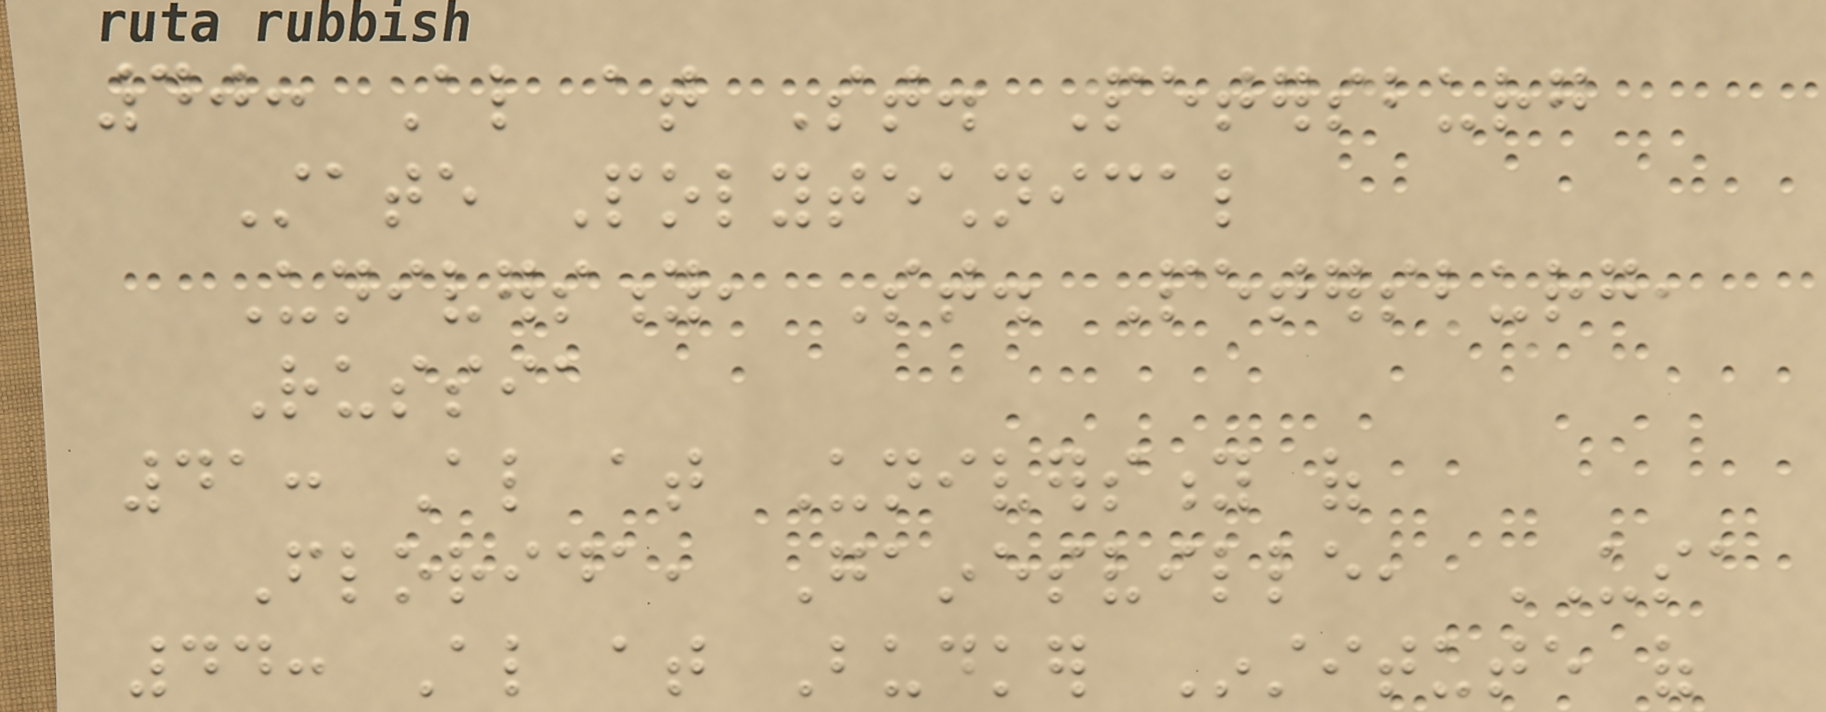40: Also at St. Petersburg
State Polytechnical
University, St. Petersburg,
Russia
41: Also at University of
Florida, Gainesville, USA
44: Also at Budker Institute of
